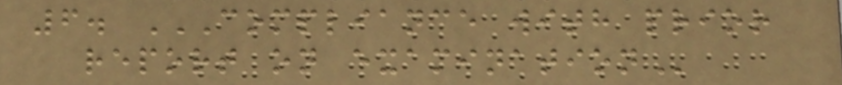6. COMPLIANCE WITH PRIOR
REPORT ON EXAMINATION
